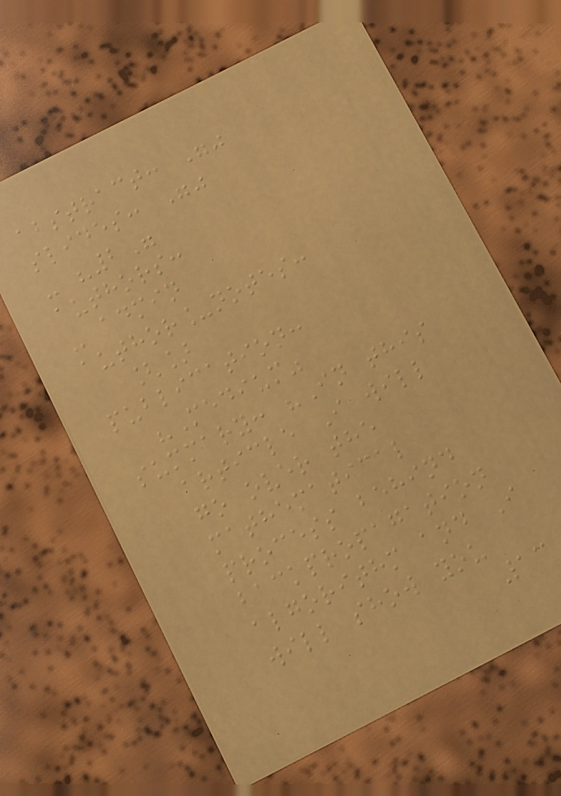abstract: ""
slides: ""
- "2"
authors:
- admin
author_notes:
[]
publication:
"Medium"
summary: "In this
article I will
go over the
mathematical
process behind
backpropagation
algorithm and I
will show you
13
